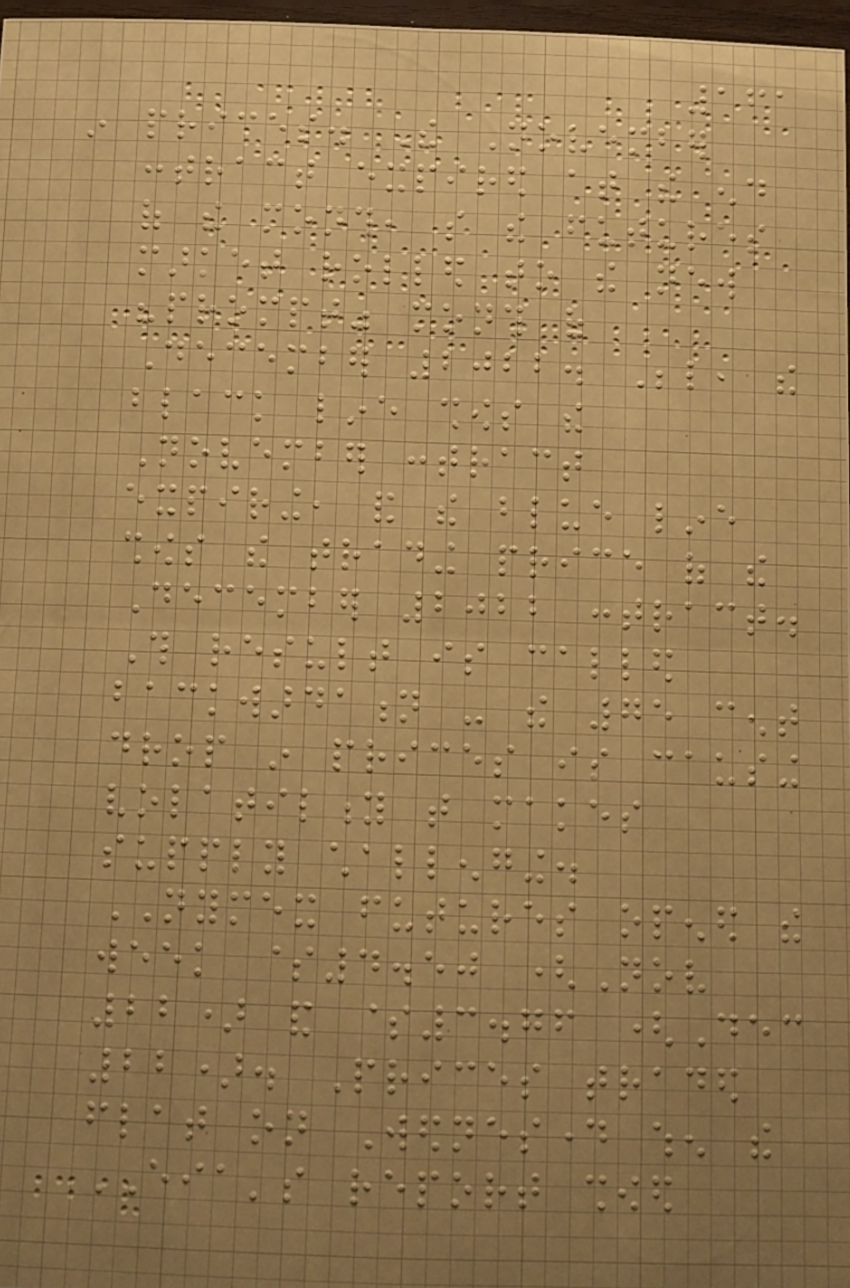161
in prices. The November
contract expired at the end
of the month, so the futures
market rolled to the new
"prompt" month of
December 2022. Below, the
black line shows the
November contract
expiring, and the blue line
shows the trading price of the
December 2022 contract.
This result is called
backwardation - the 75 cent
drop in prices is causing
volatility that makes
supply challenging.
NYMEX futures opened the
week $4.50 (Nov
22) and $3.76 (Dec
22). Prices traded
flat on Wednesday when the
EIA's report showed
